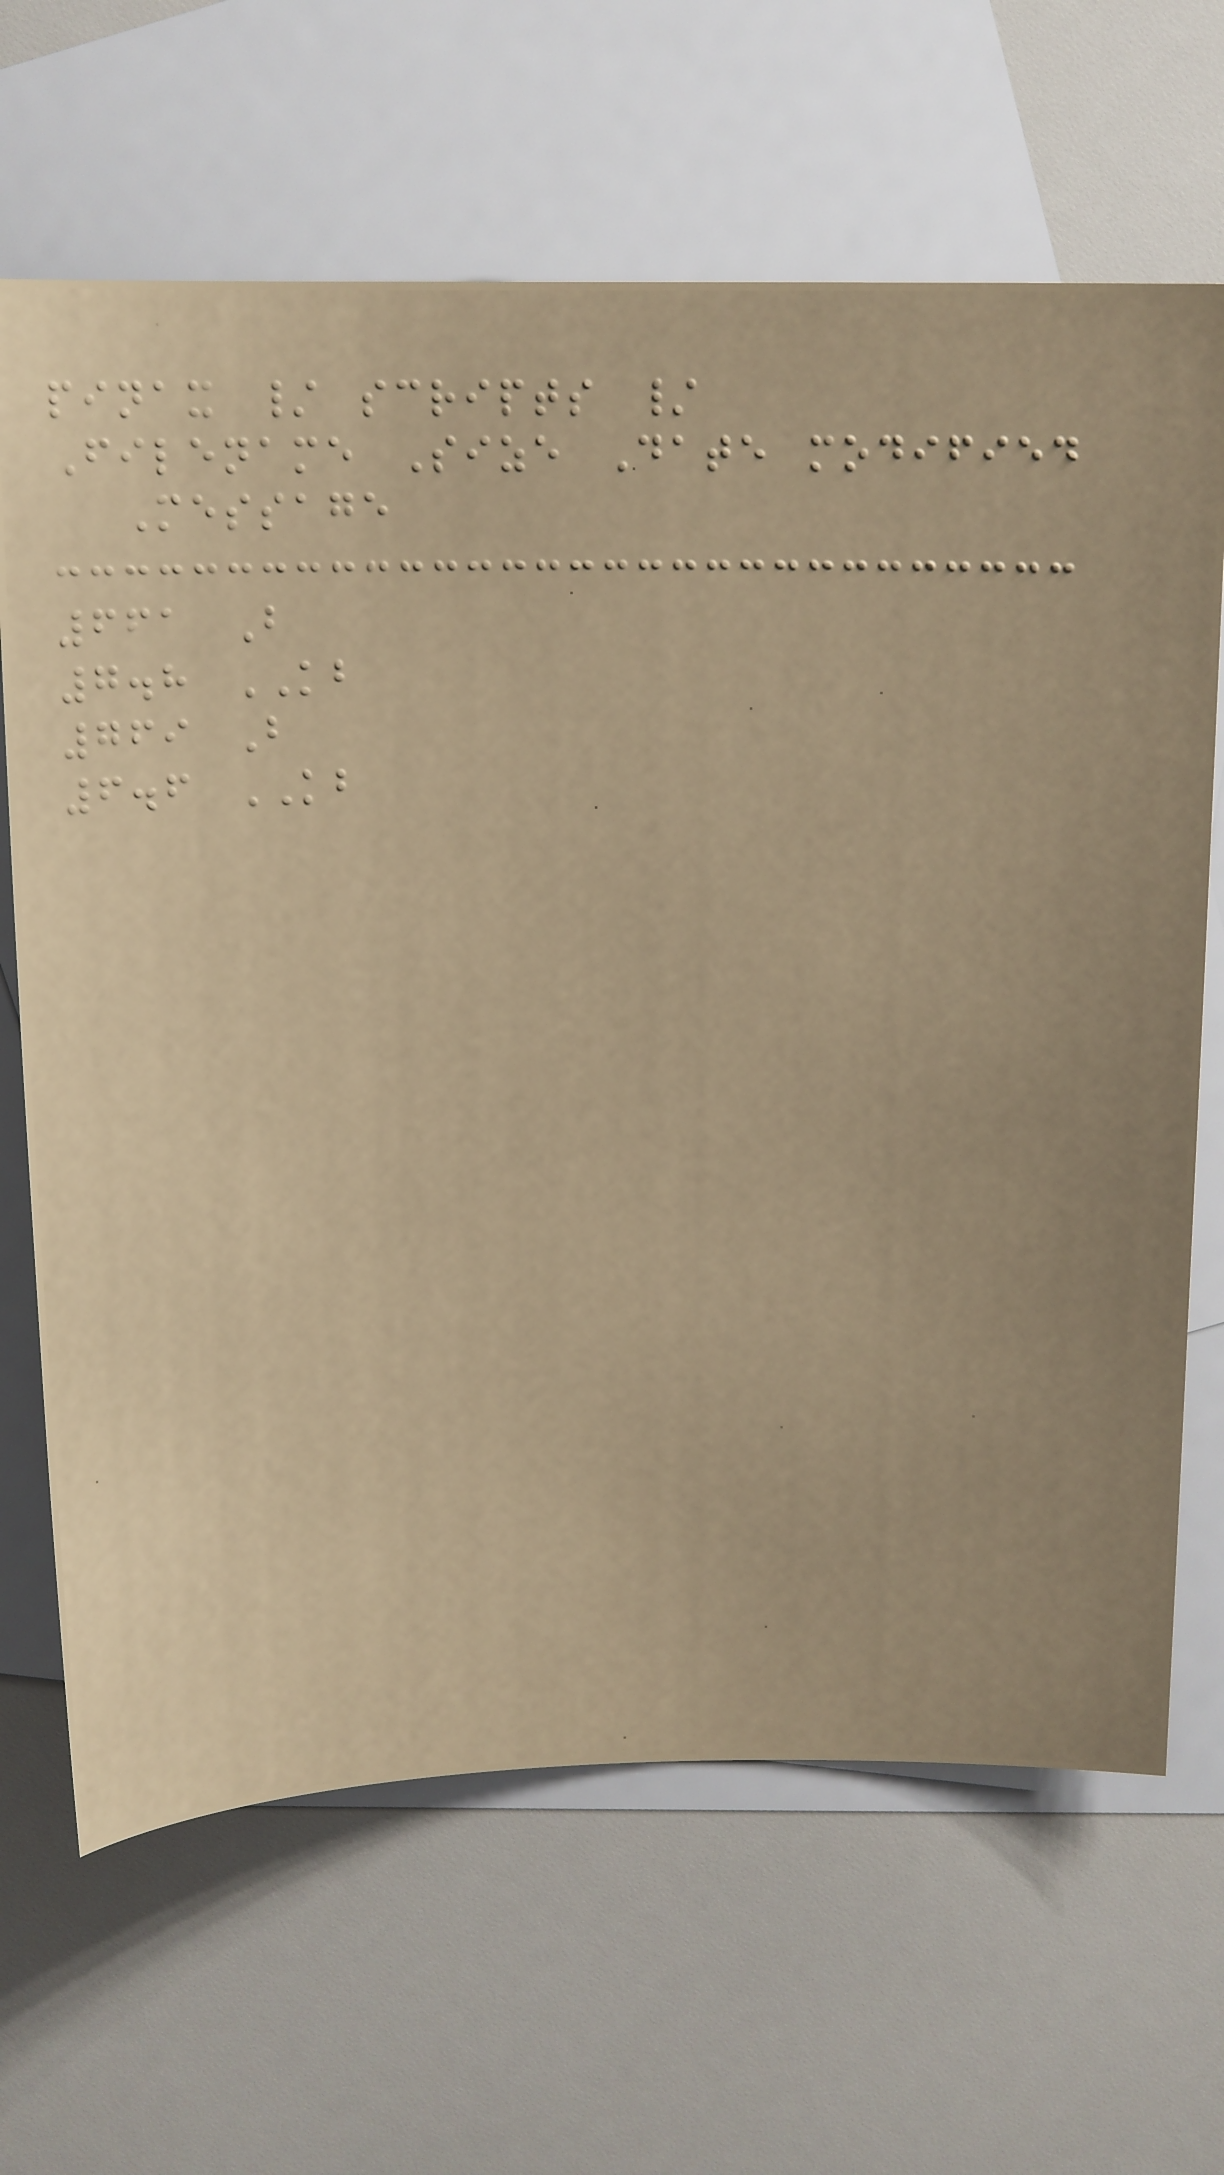pinax / scripts /
Filename Size Date modified
Message
661 B
7.8 KB
769 B
6.6 KB
